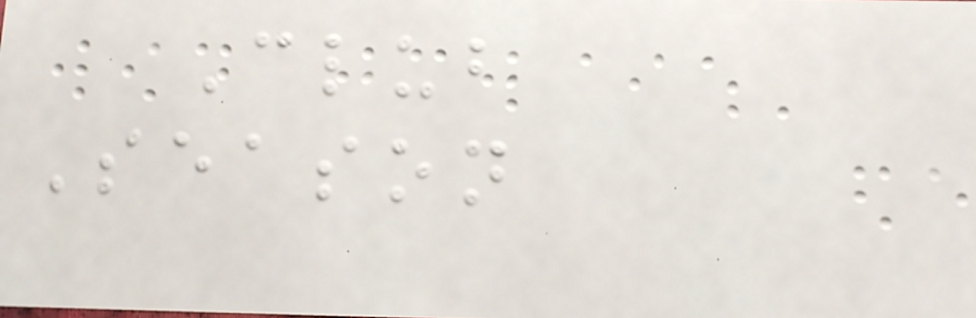Club
Season
